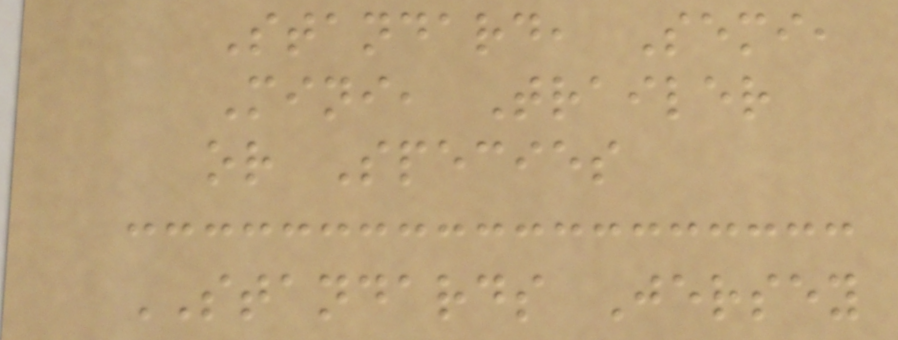Standard, Semi,
Mini, Trailer
or Species
STANDARDS Jersey
